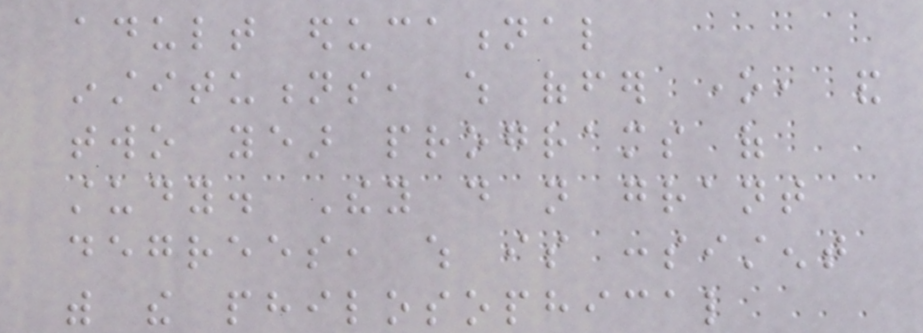adult educational
institutions, which offer one, and
two year programs of
study. They do not grant
degrees, which is consistent
with the philosophical
